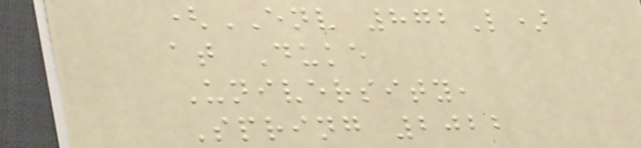(ENV 872L)
at Duke
University,
Spring 2022
